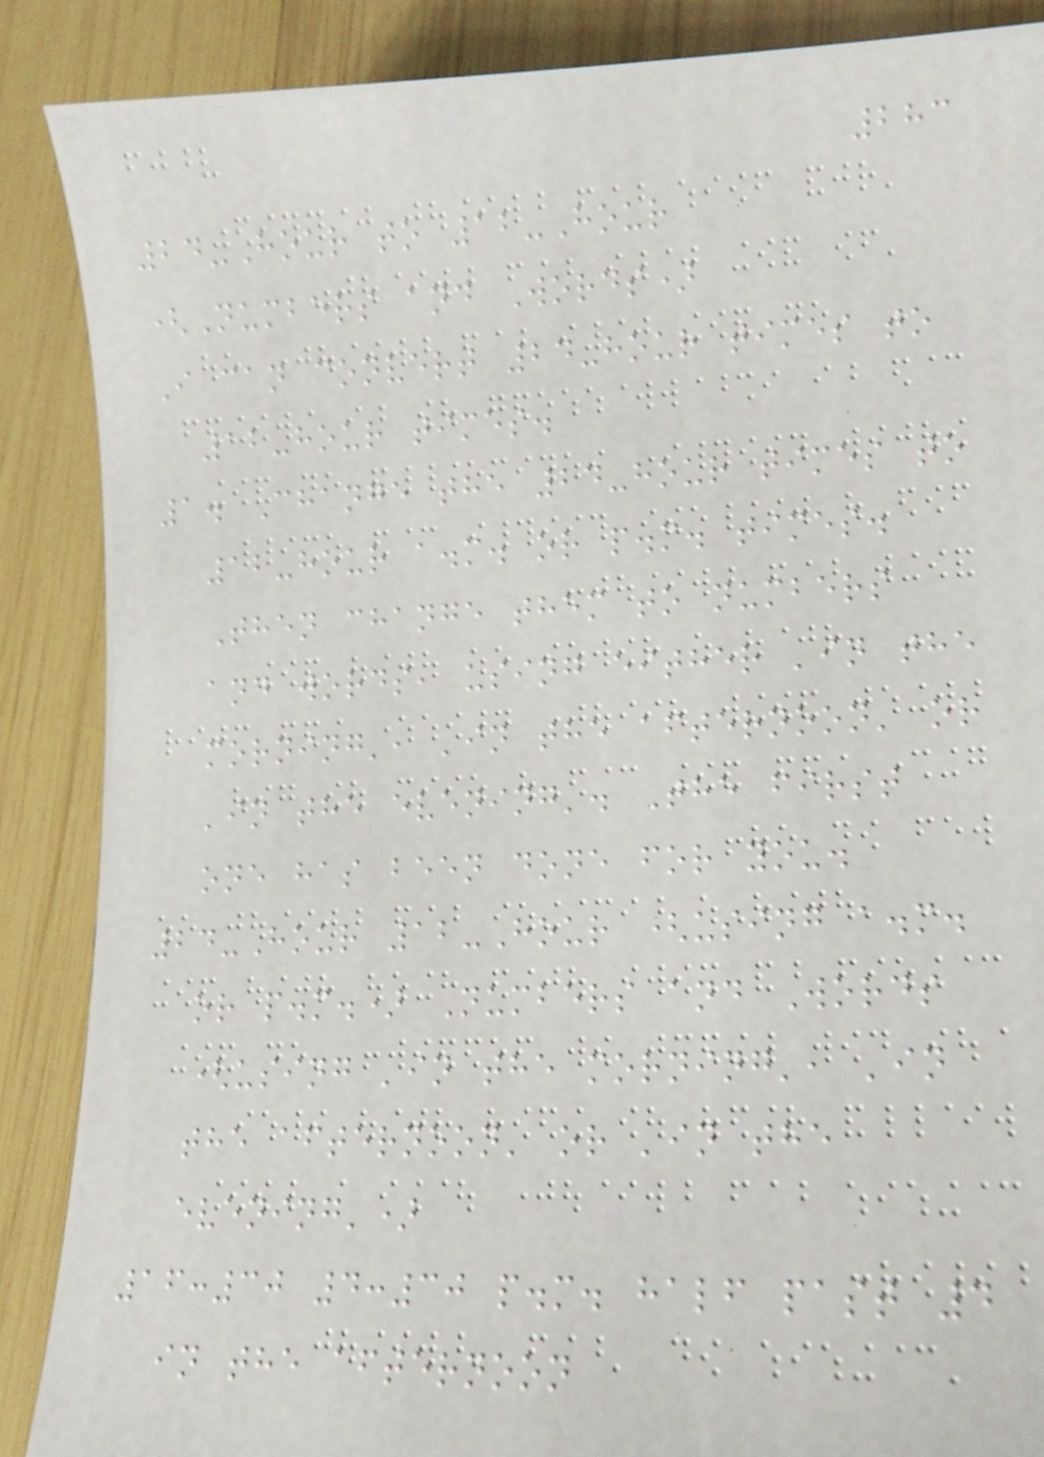283
24-Hour to 12-Hour
(Numbers and Words)
I can convert 24-hour times to
12-hour times.
1. Change the 24-hour times to
12-hour a.m. or p.m. times.
Then change them to numbers
and words, using either 'in the
morning', 'in the afternoon' or
'in the evening'. The first
one has been done for you.
24-Hour 12-Hour (using a.m.
or p.m.) Numbers and Words
(using 'in the morning', 'in
the afternoon' or 'in the
evening')
16:30 4:30 p.m. half past 4
in the afternoon
